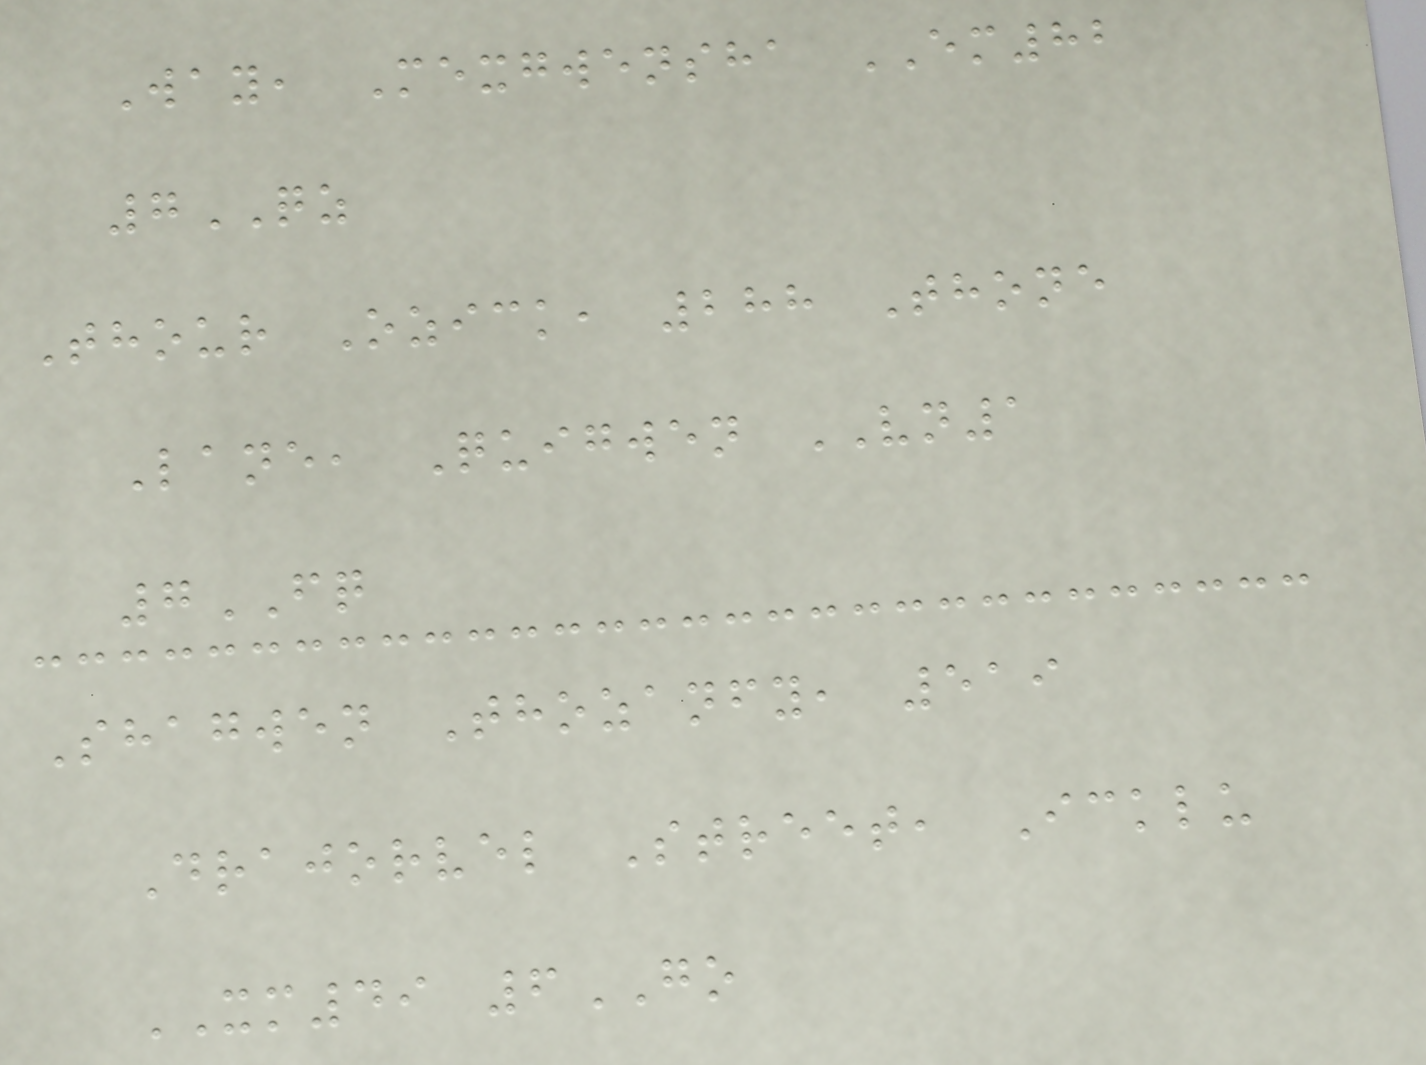Way, Mexgwensha EM82
7QZ
Thour Ozick, 288 Thone
Lane, Quigwen VN1
7FQ
Shagwen Thozanfy, 519
Drajorvel Street, Icklu
XM49 6GO
